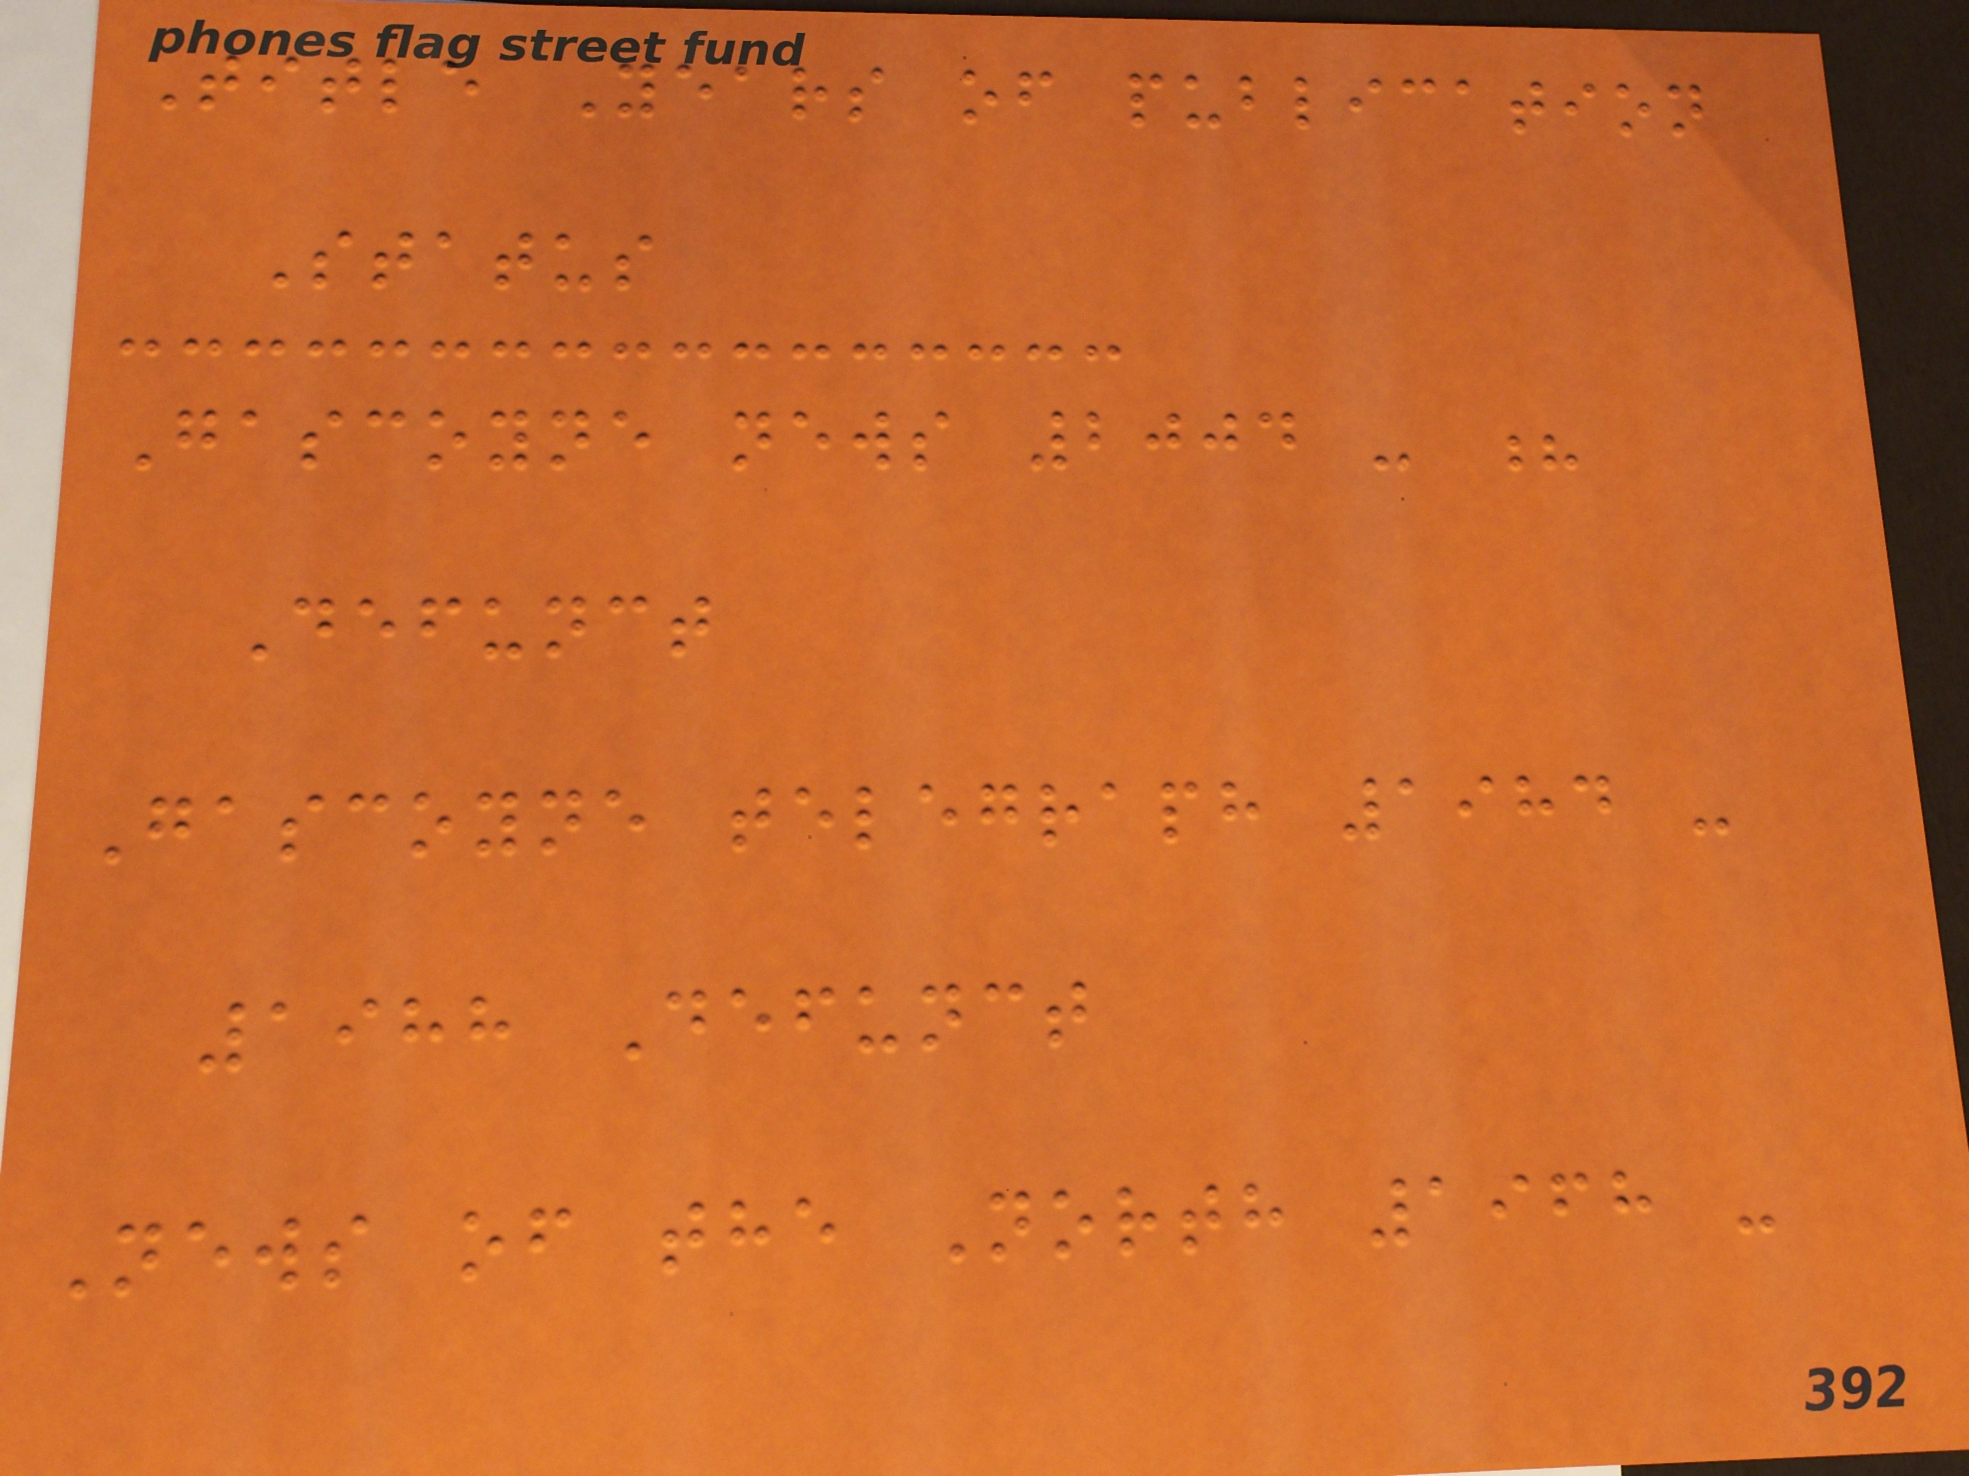Title Years of publication
Status
Gascoyne news 2004 - ?
Defunct
Gascoyne telegraph 1984 -
1988 Defunct
News of the North 1968 -
